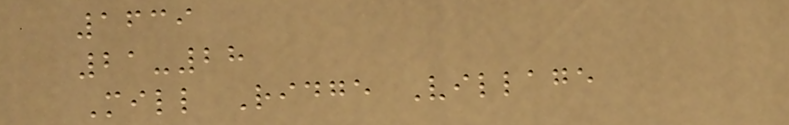1639
21-28
Mill Ridge Village
